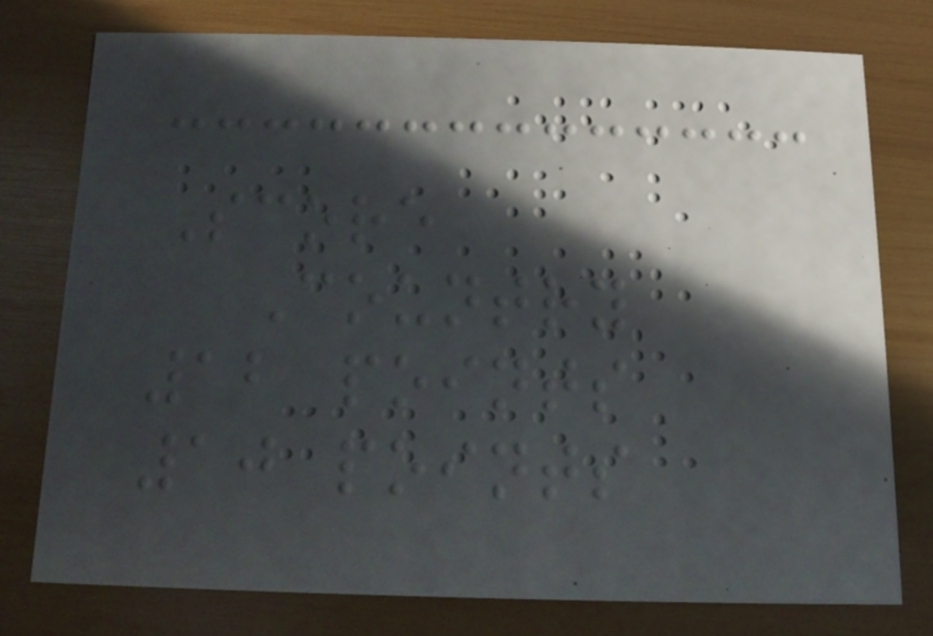Score
Country
12 points
10 points
